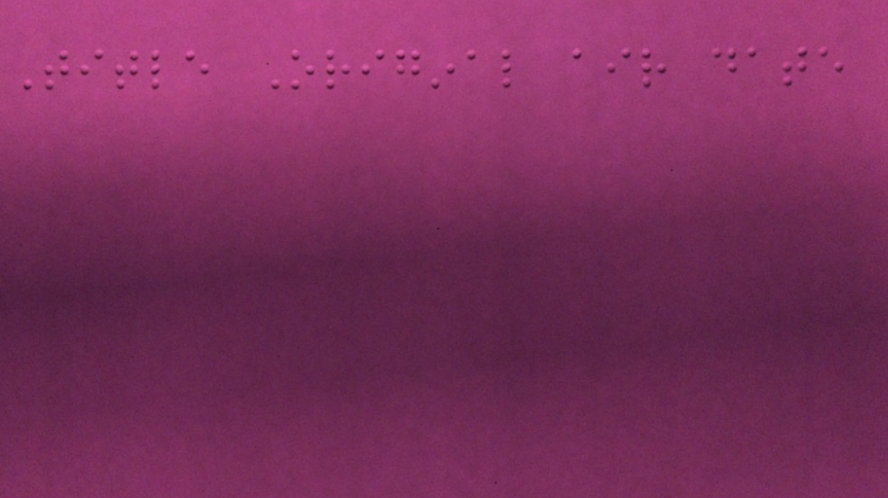Title Original air date
